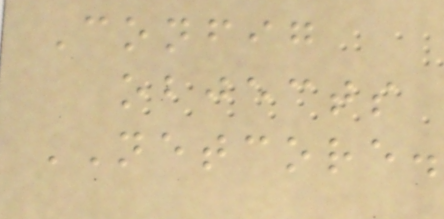Config
objects
NETCORE.
